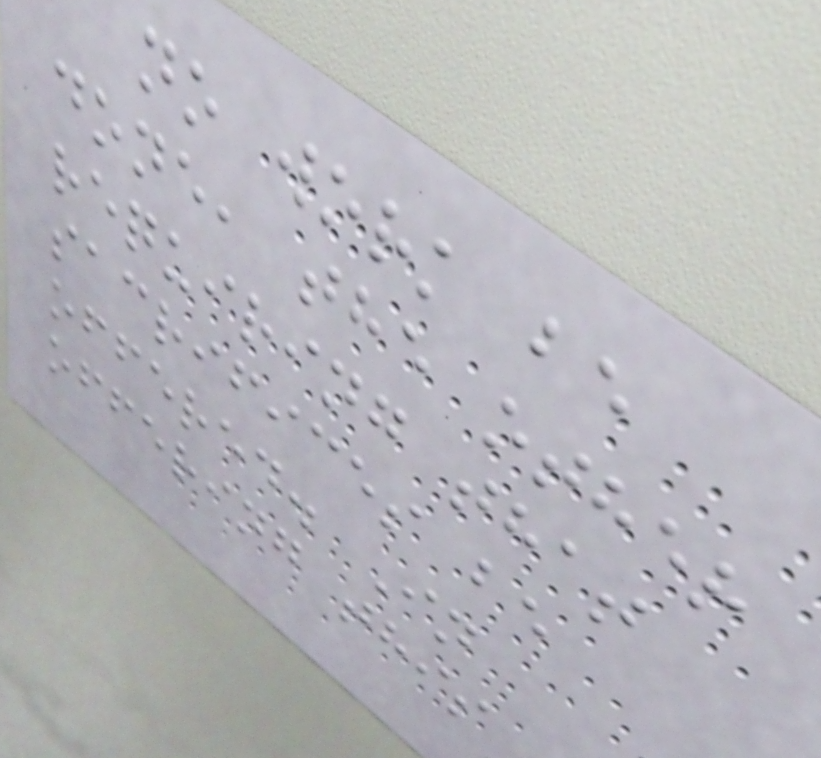no work be
done, the other
requiring that
sacrifices be
offered. In
offering this
